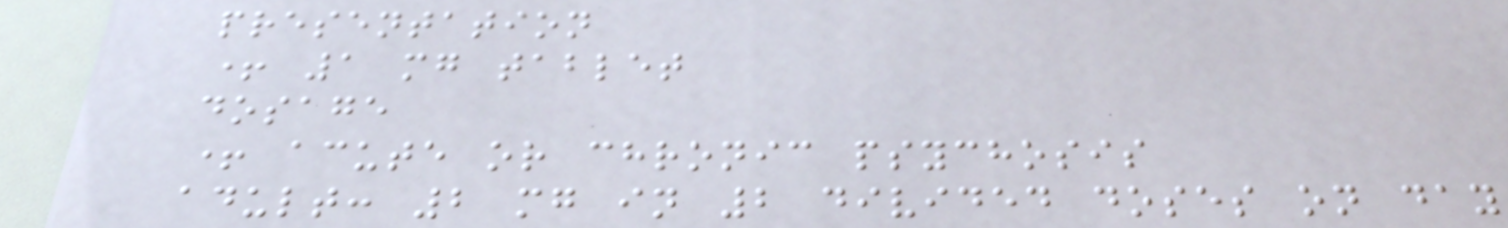presentation
+ 1 mg tablet
dosage
+ acute or chronic psychosis
adult: 2 mg in 2 divided doses on day
